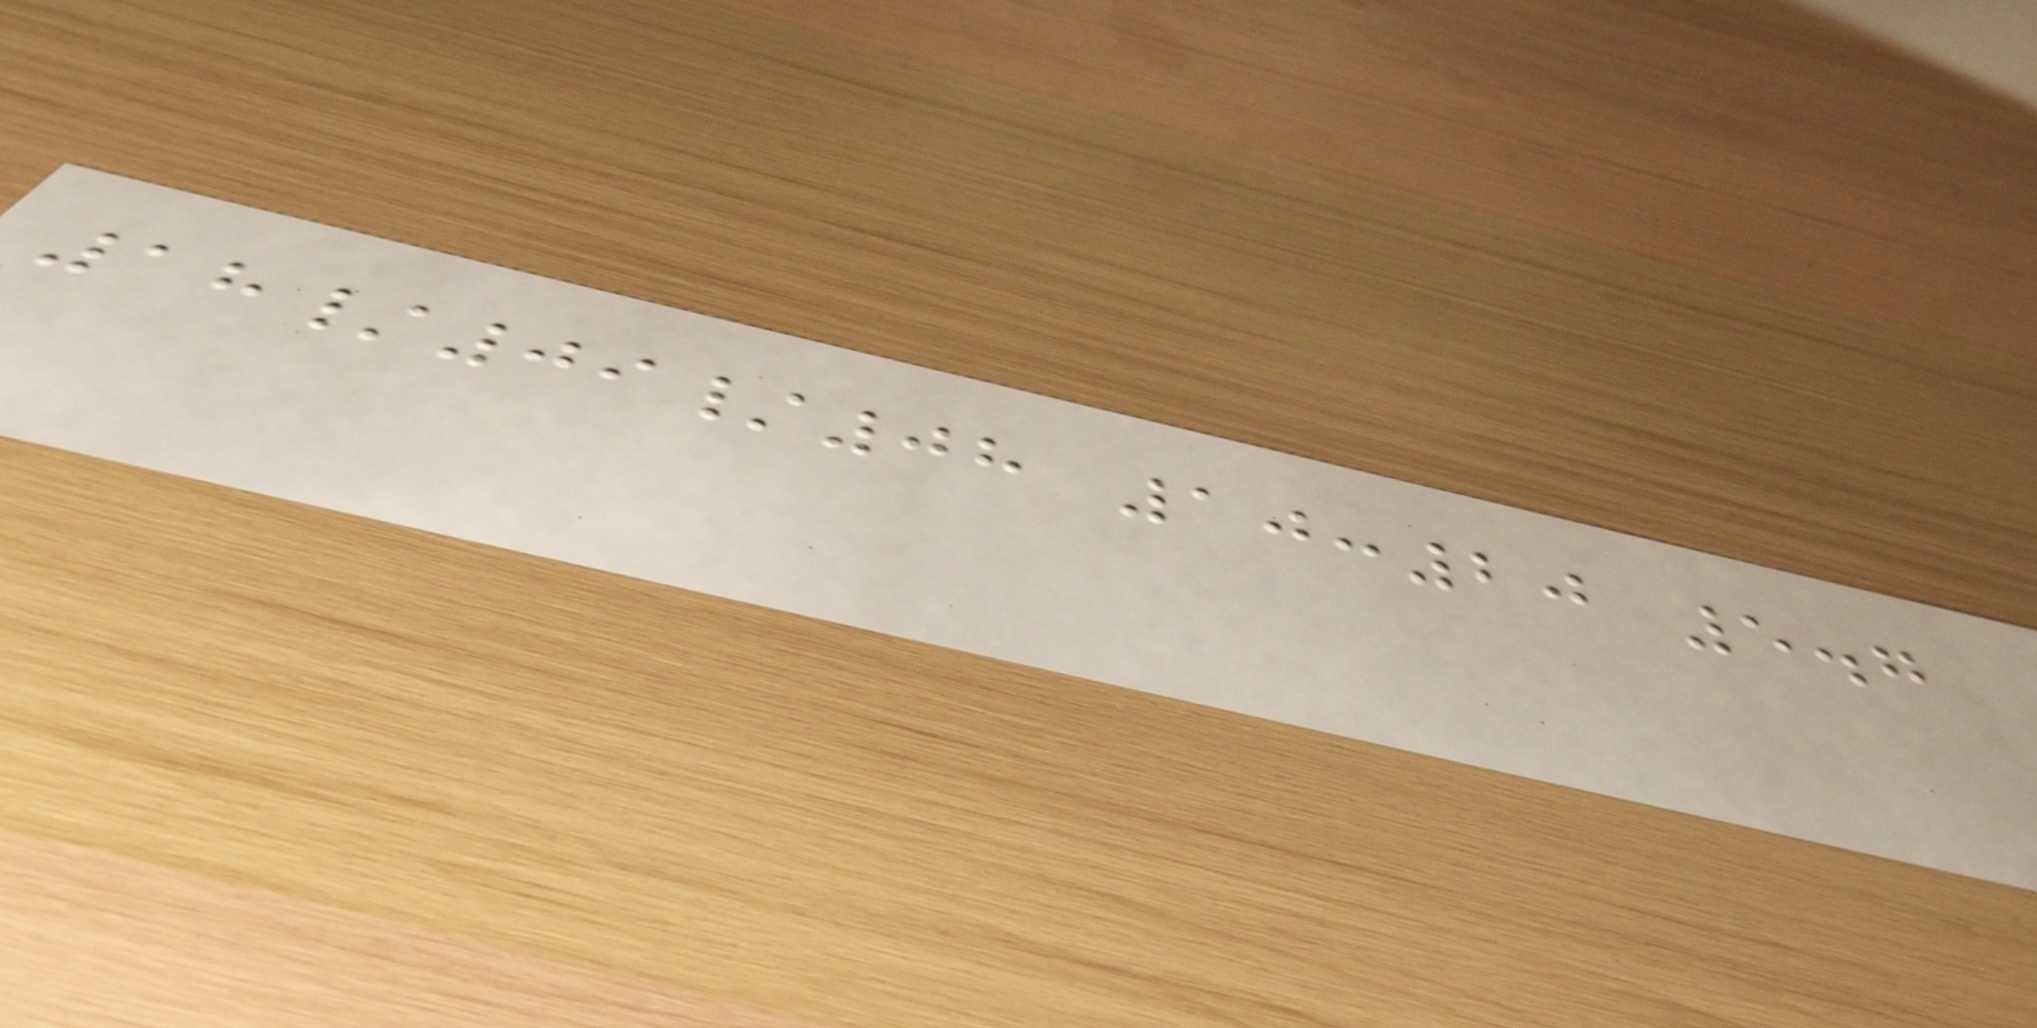18/09/08 10:20 5.7
